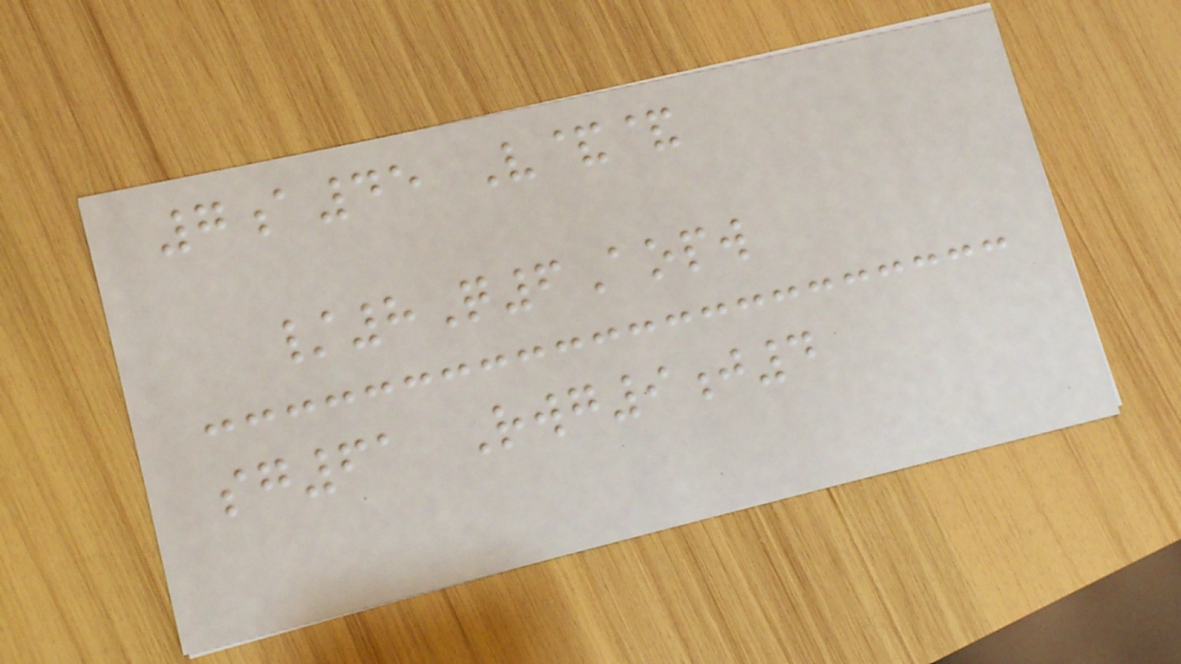7a45 V&&
/8Q6Aopw
sg61 Rwg9j4
